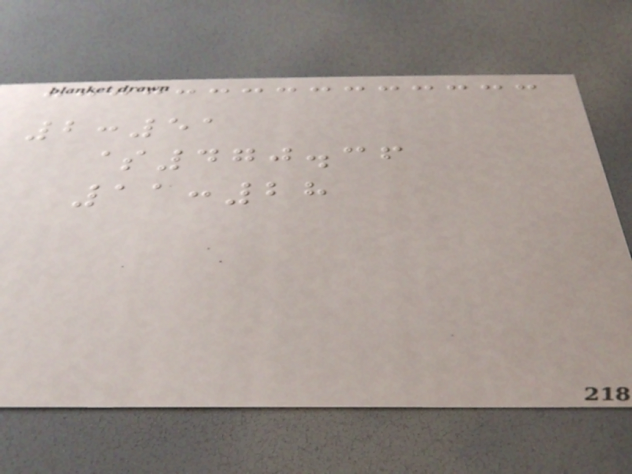2:51
$470.36
11:28
